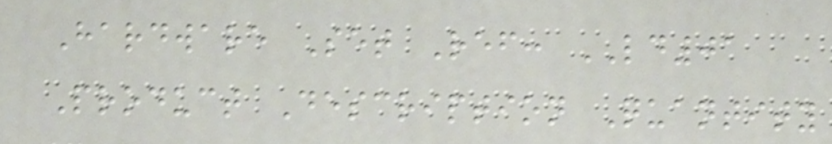Hardware Set Ref: LD01
Product Description Quantity
